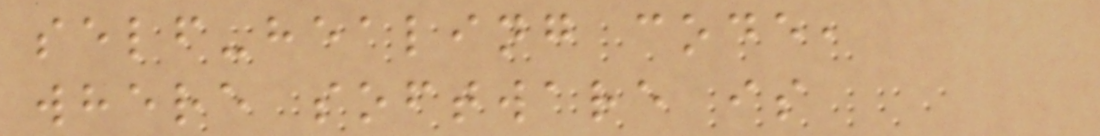self-healing code,
where software is
